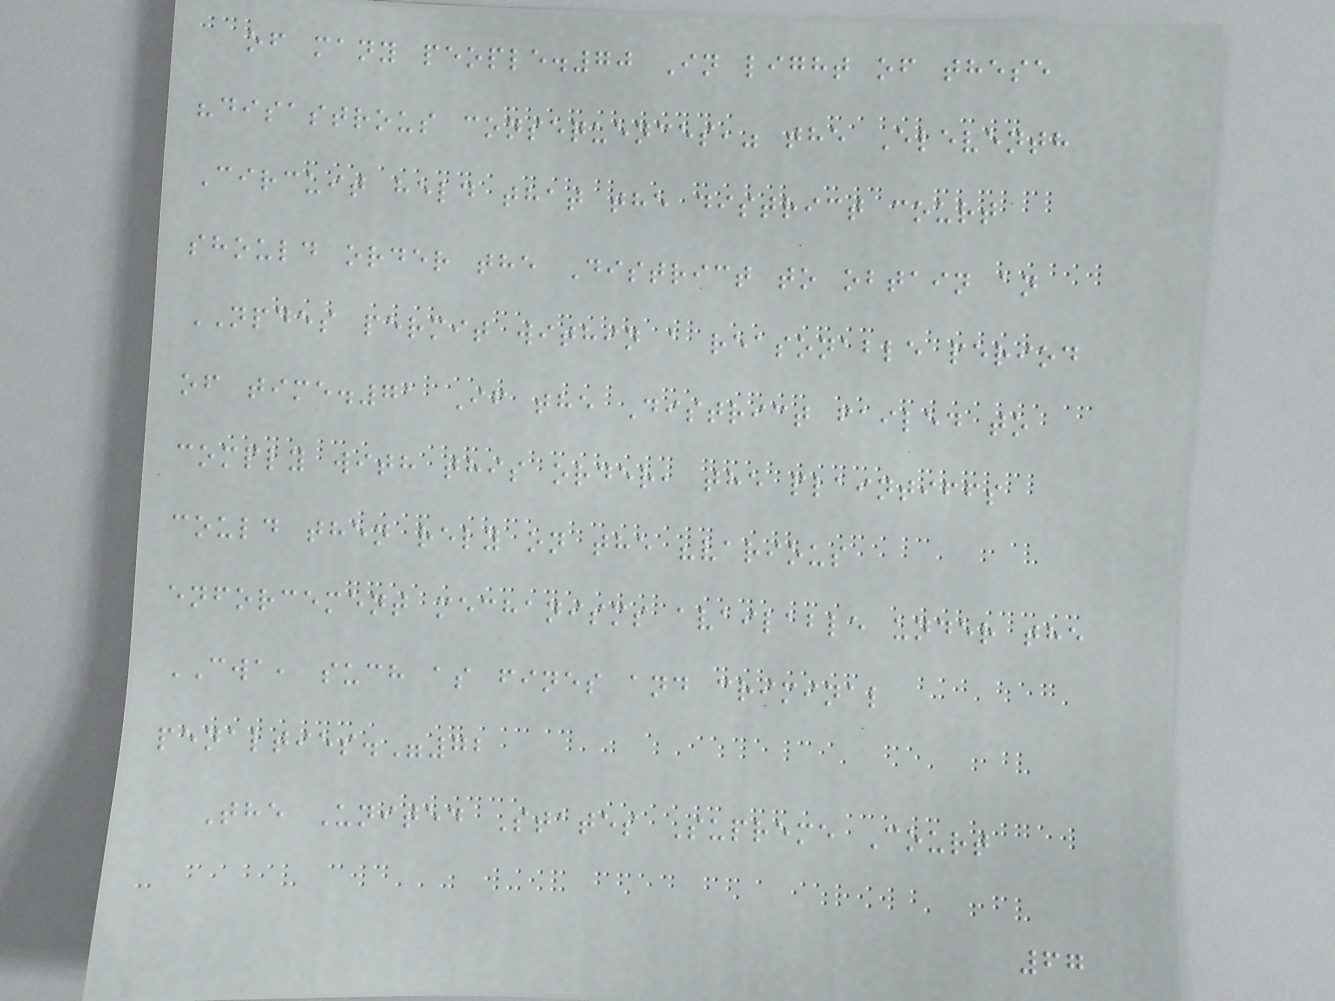of many people.70 In light of these
"disastrous consequences," the Eleventh
Circuit held that the district court
should order the District to obtain an
NPDES permit within a reasonable period
of time.71 If the District failed to
comply with this order, the plaintiffs
could then rely on the "various
enforcement mechanisms available under the
CWA, such as fines and criminal
penalties."72
The United States Supreme Court
67
